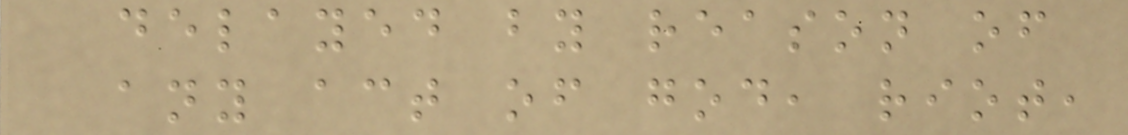delayed by reason of
any act of god, riot,
